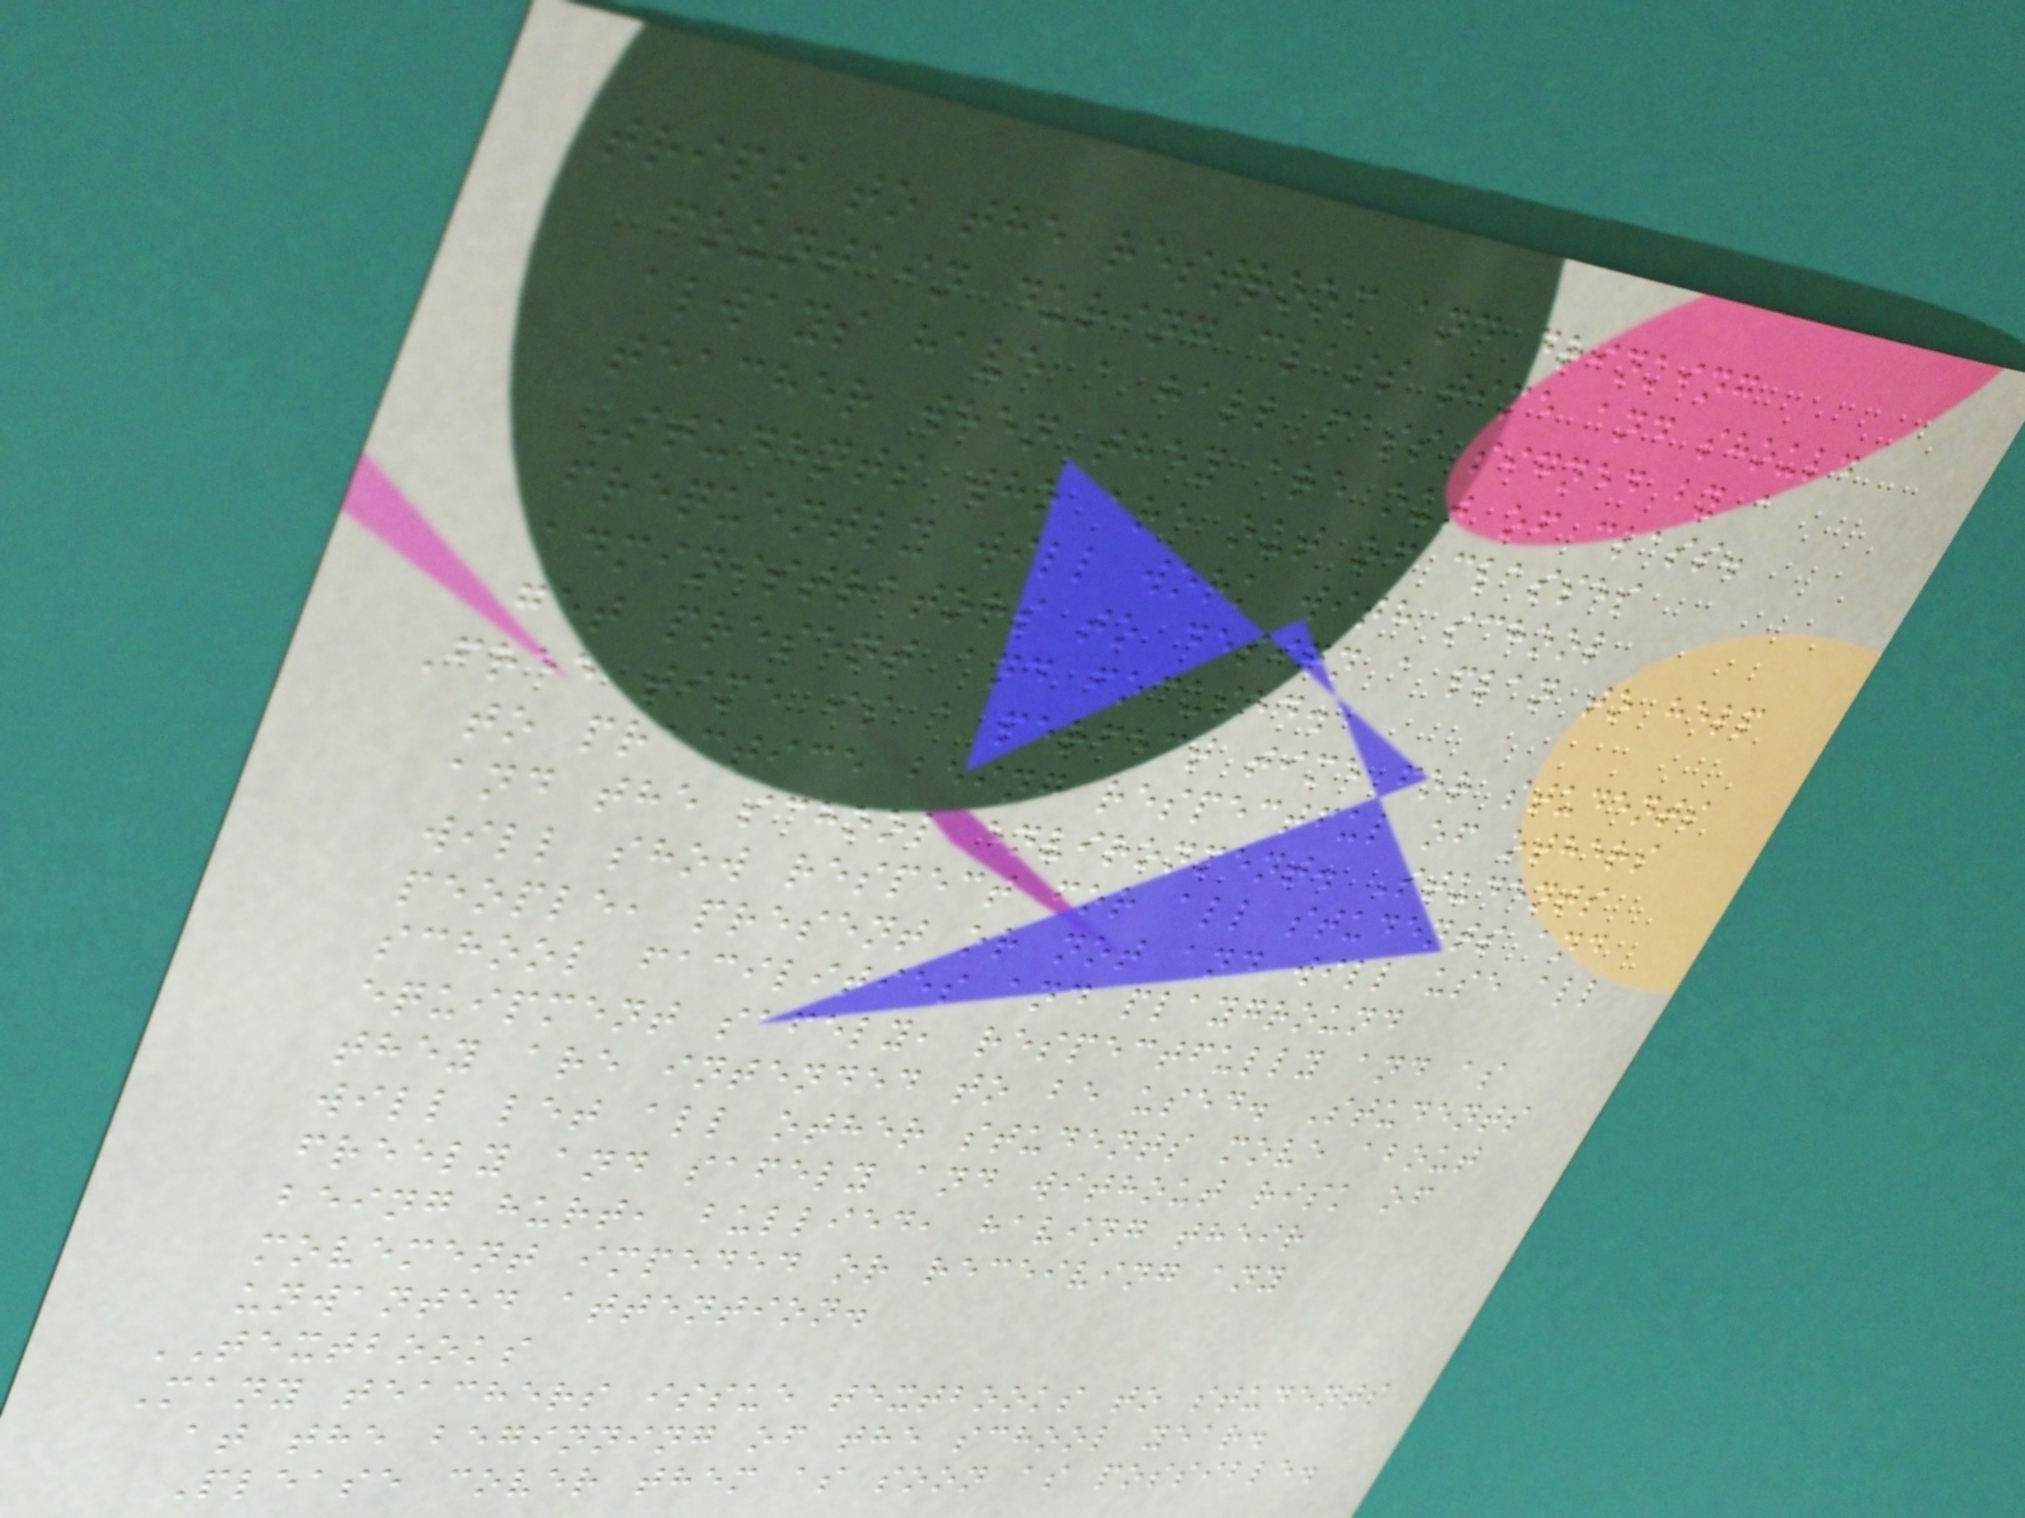trips to the restroom and drinking
fountain during class time and should
always have a hall pass signed by a
teacher when they are out of class.
Students who are out of classes
frequently will work with school
administrators to design a plan to help
get present and focused.
Free time is a perfect time for students
to practice being respectful of others
and the school environment. Students
will show respect for all students and
people, present or not and will use all
school facilities and playground
equipment safely, respectfully and as
they are intended to be used. Students
will let all other students move about
freely and safely and without risk of
being hurt, bullied, having their
movement impeded or receiving any
unwanted attention.
TEXTBOOKS
Many teachers issue textbooks to students
at the beginning of the school year.
Please cover them as soon as possible.
